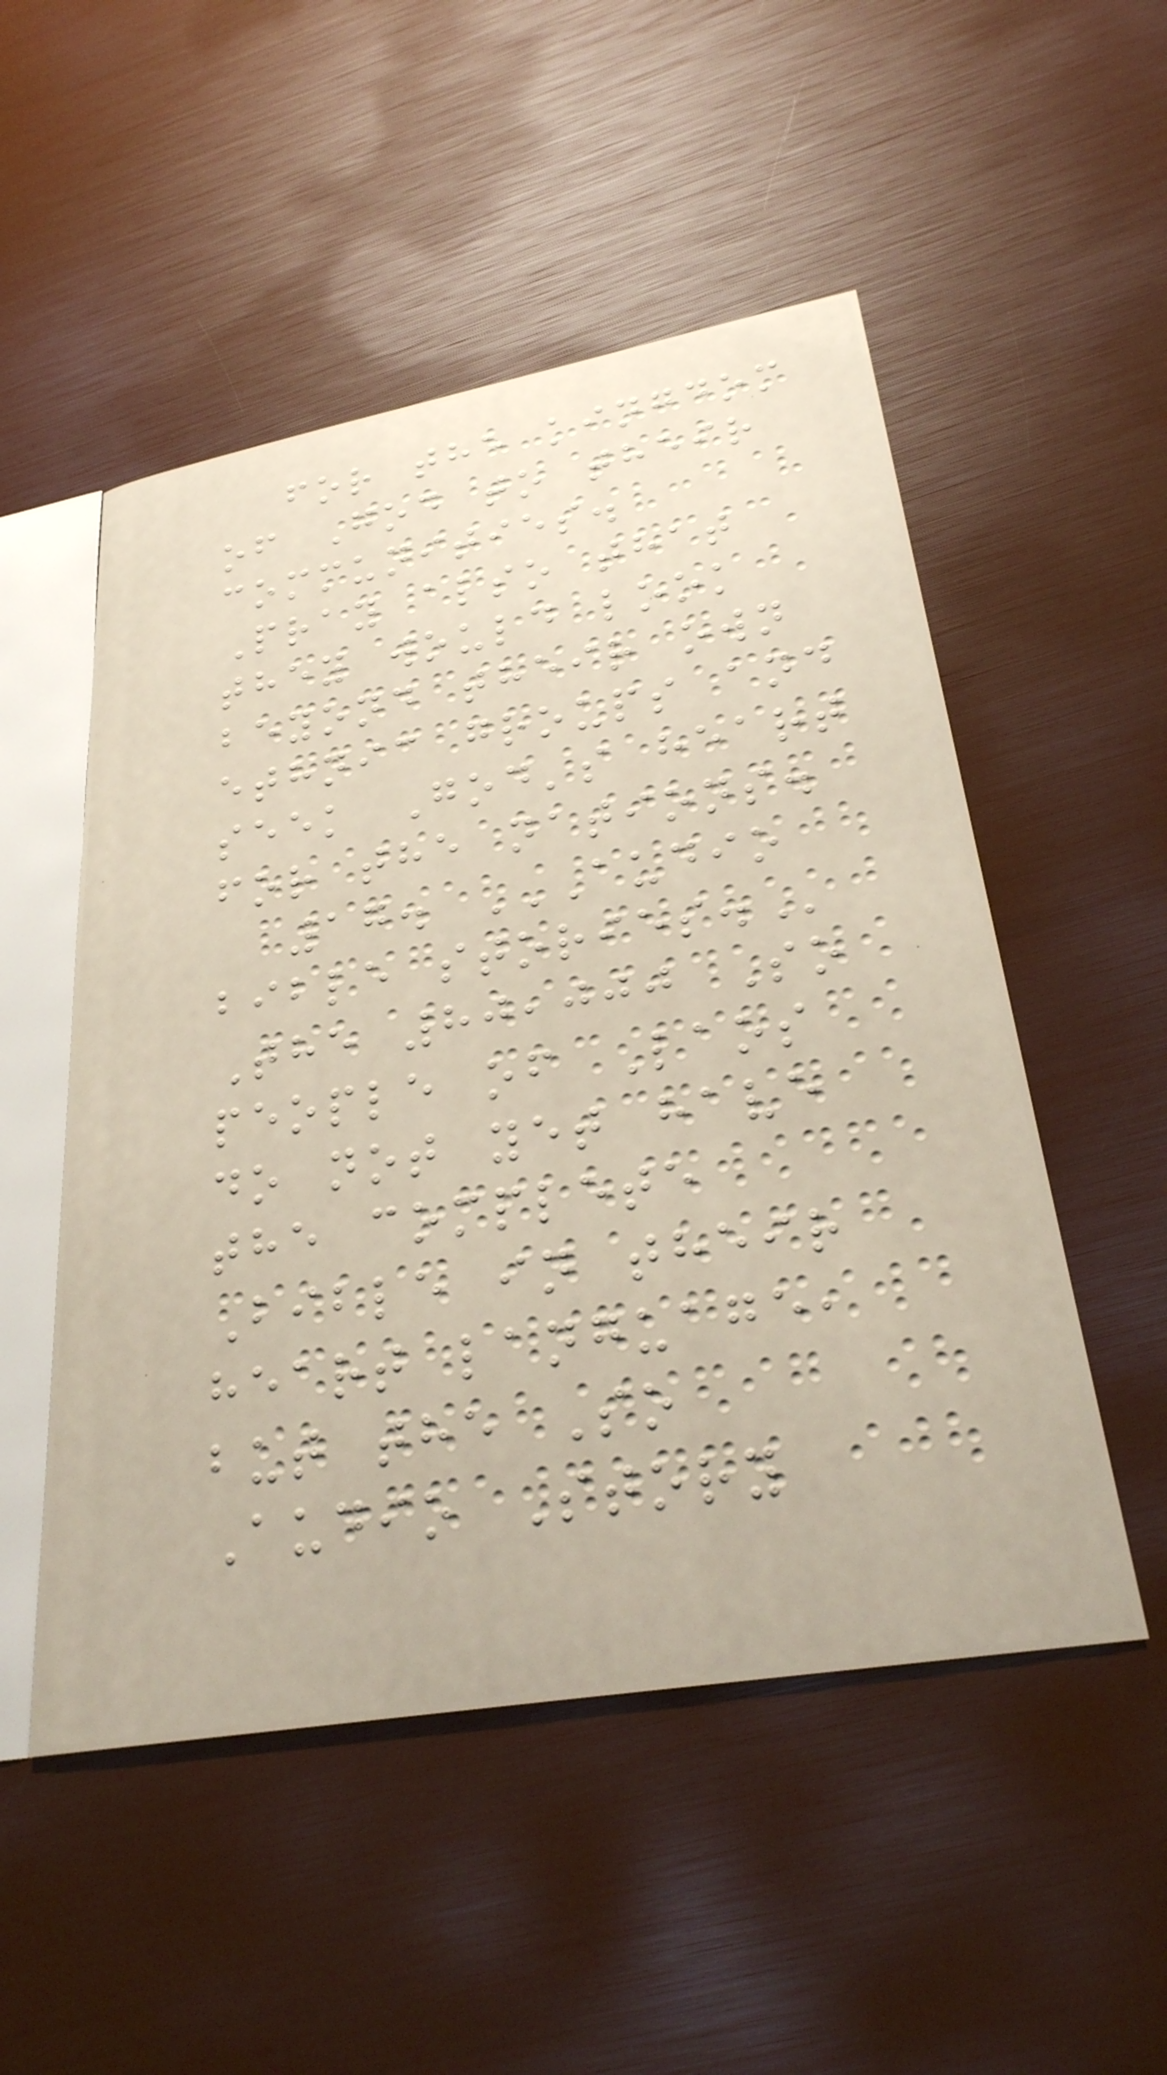for the kingdom
of God to their
communities.
Pray also that
they would look
beyond their own
ethnic groups and
seek God's heart
for the nations.
17. AUDIO
BIBLE STORIES.
The 80,000 So
people of Laos
do not yet have
the complete
Bible in their
heart language,
but the So
Audio Story
